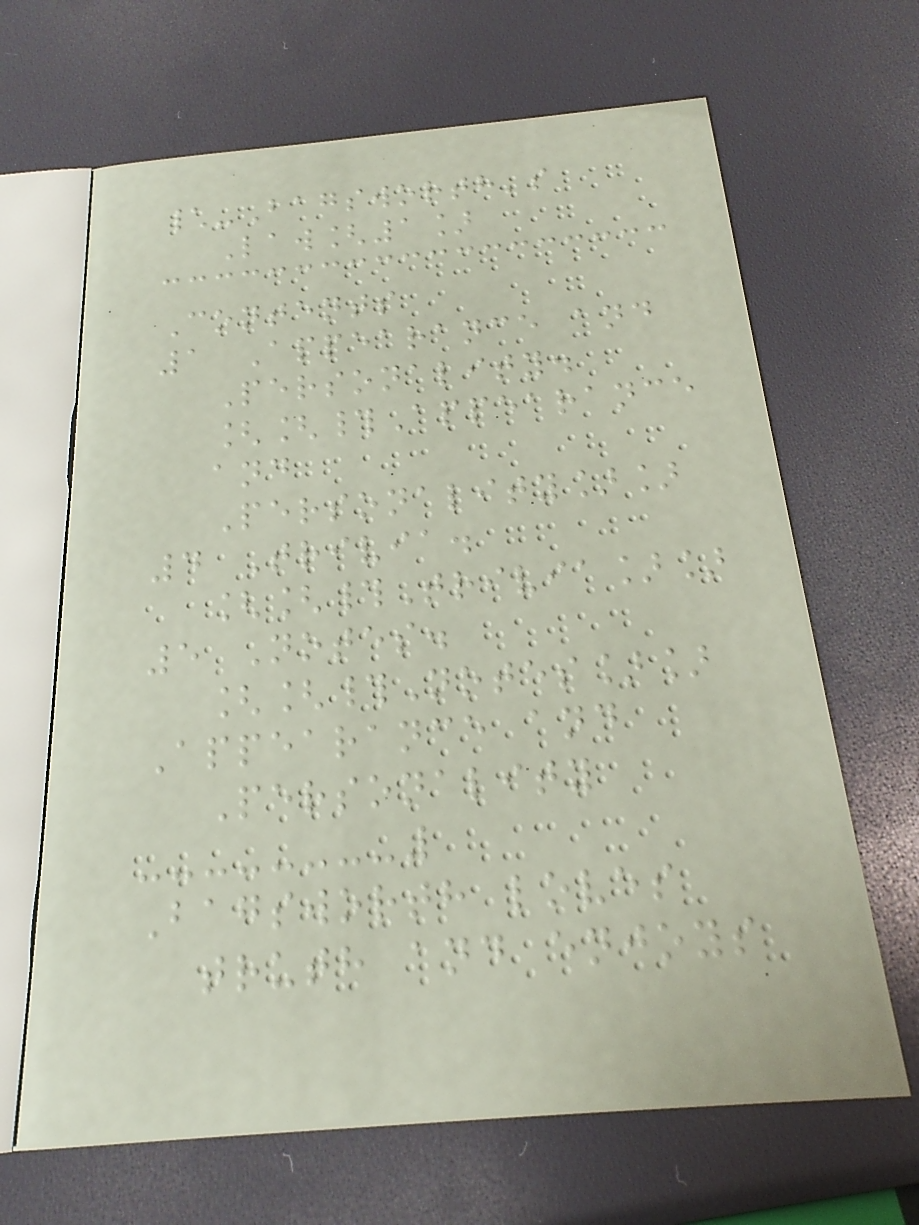\-Bagsworth's
Law[1]
Contents
1 Appearance and
Personality.
[[#Appearance
and
Personality]]
4 Trivia.
[[#Trivia]]
5 Notes.
[[#Notes]]
Appearance and
Personality
Bagsworth loves
truth and enjoys
